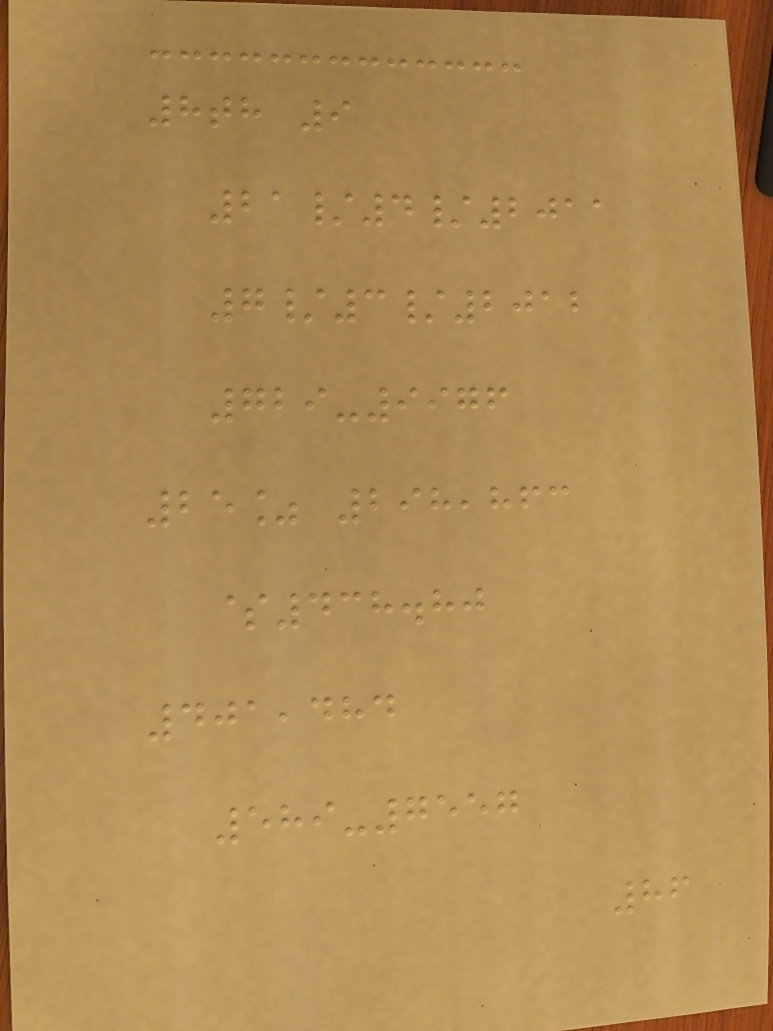8th 9
21/4/2011
7/3/2012
729-9976
25% 298,863
$438.80
401,484
589-7557
86
